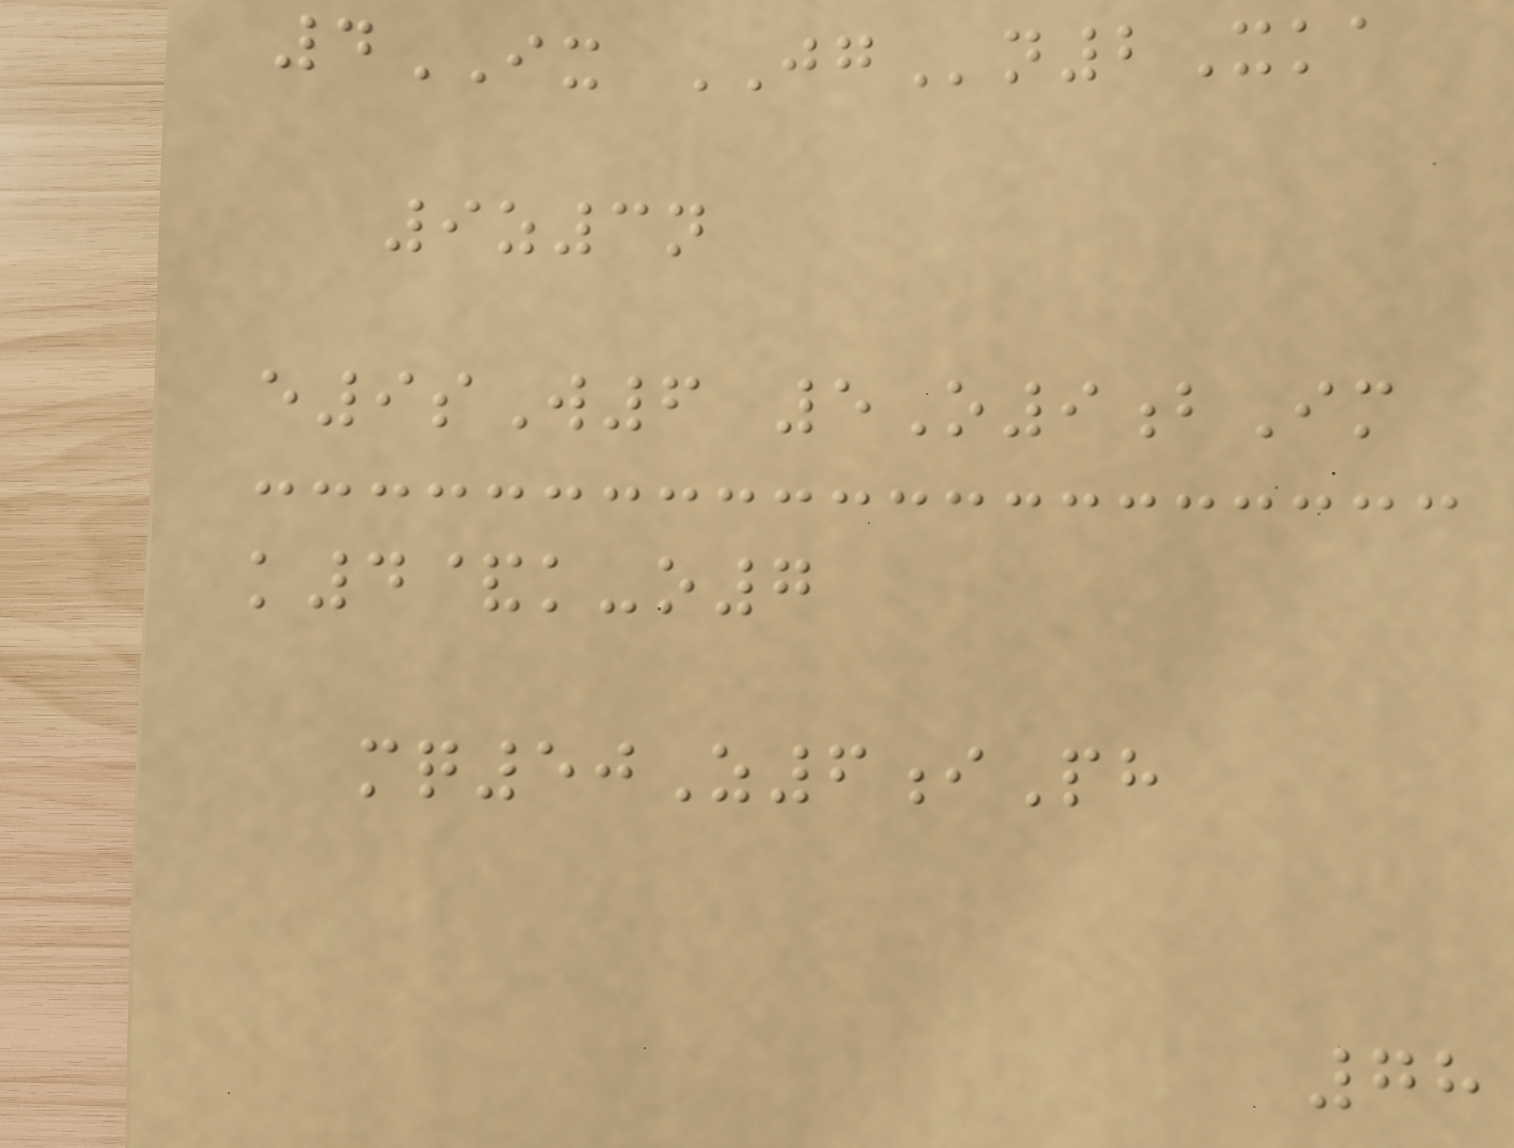4IX JGn2Xka
9z3n
e9sW6 5O9bIm
k4&k-o7
mq50Z6iPh
78
